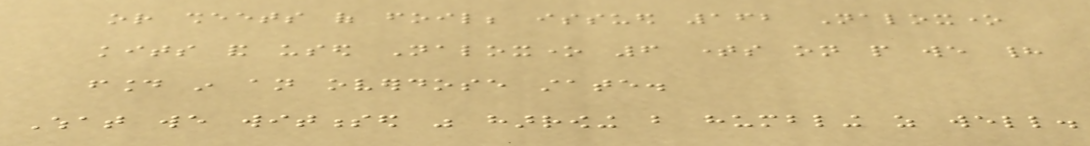or sheets of foil; issued 162 Naloxone
kits and used Naloxone 6 times on people we had
found in an overdose state.
What we witnessed was harrowing but humbling as well.
